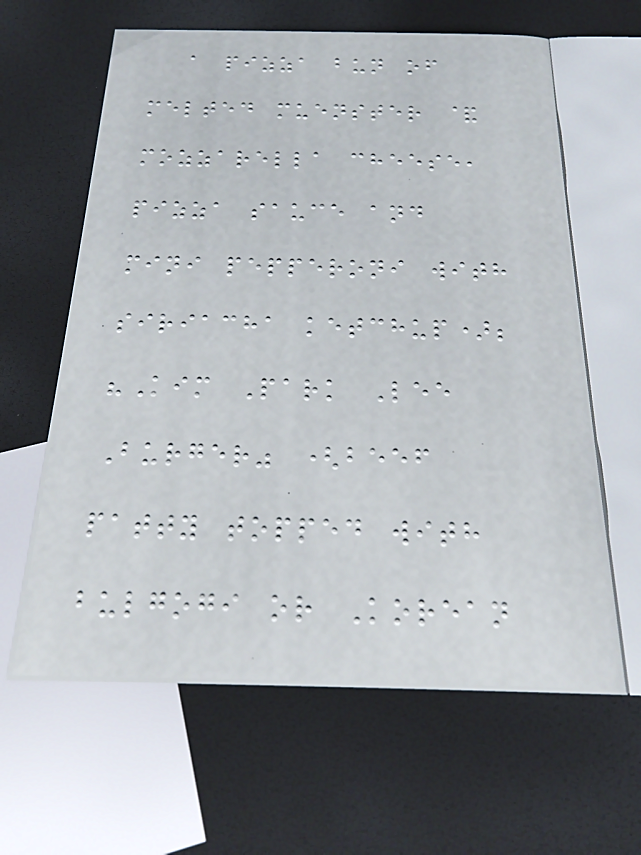a pizza bun of
melted muenster &
mozzarella cheese,
pizza sauce and
mini pepperoni with
siriacha ketchup);
"Kim Park Lee
Burger" (beef
patty topped with
bulgogi or Korean
